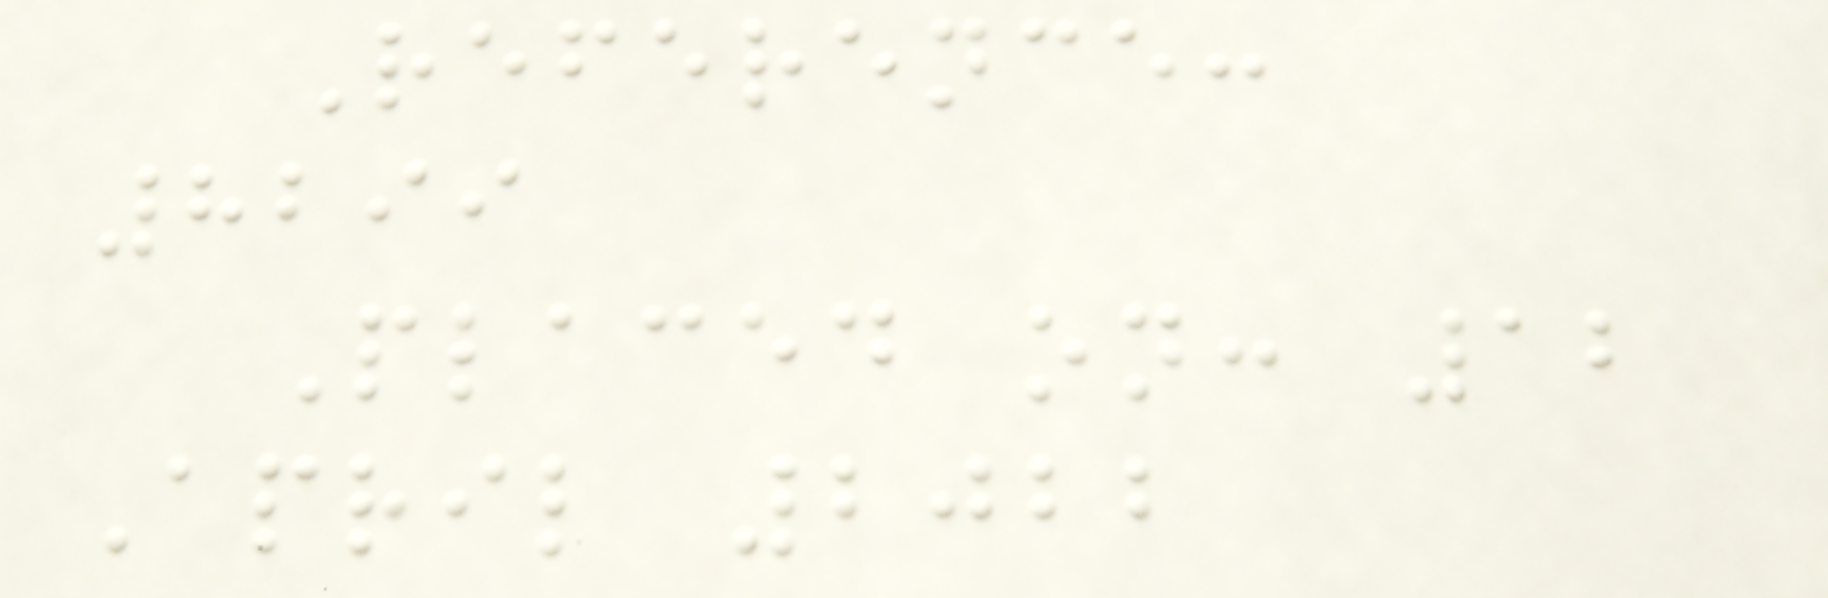Reference:
8299
Placed on: 12
April 2022
